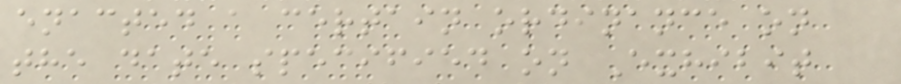enacted a certain ordinance on
the date specified on Exhibit
